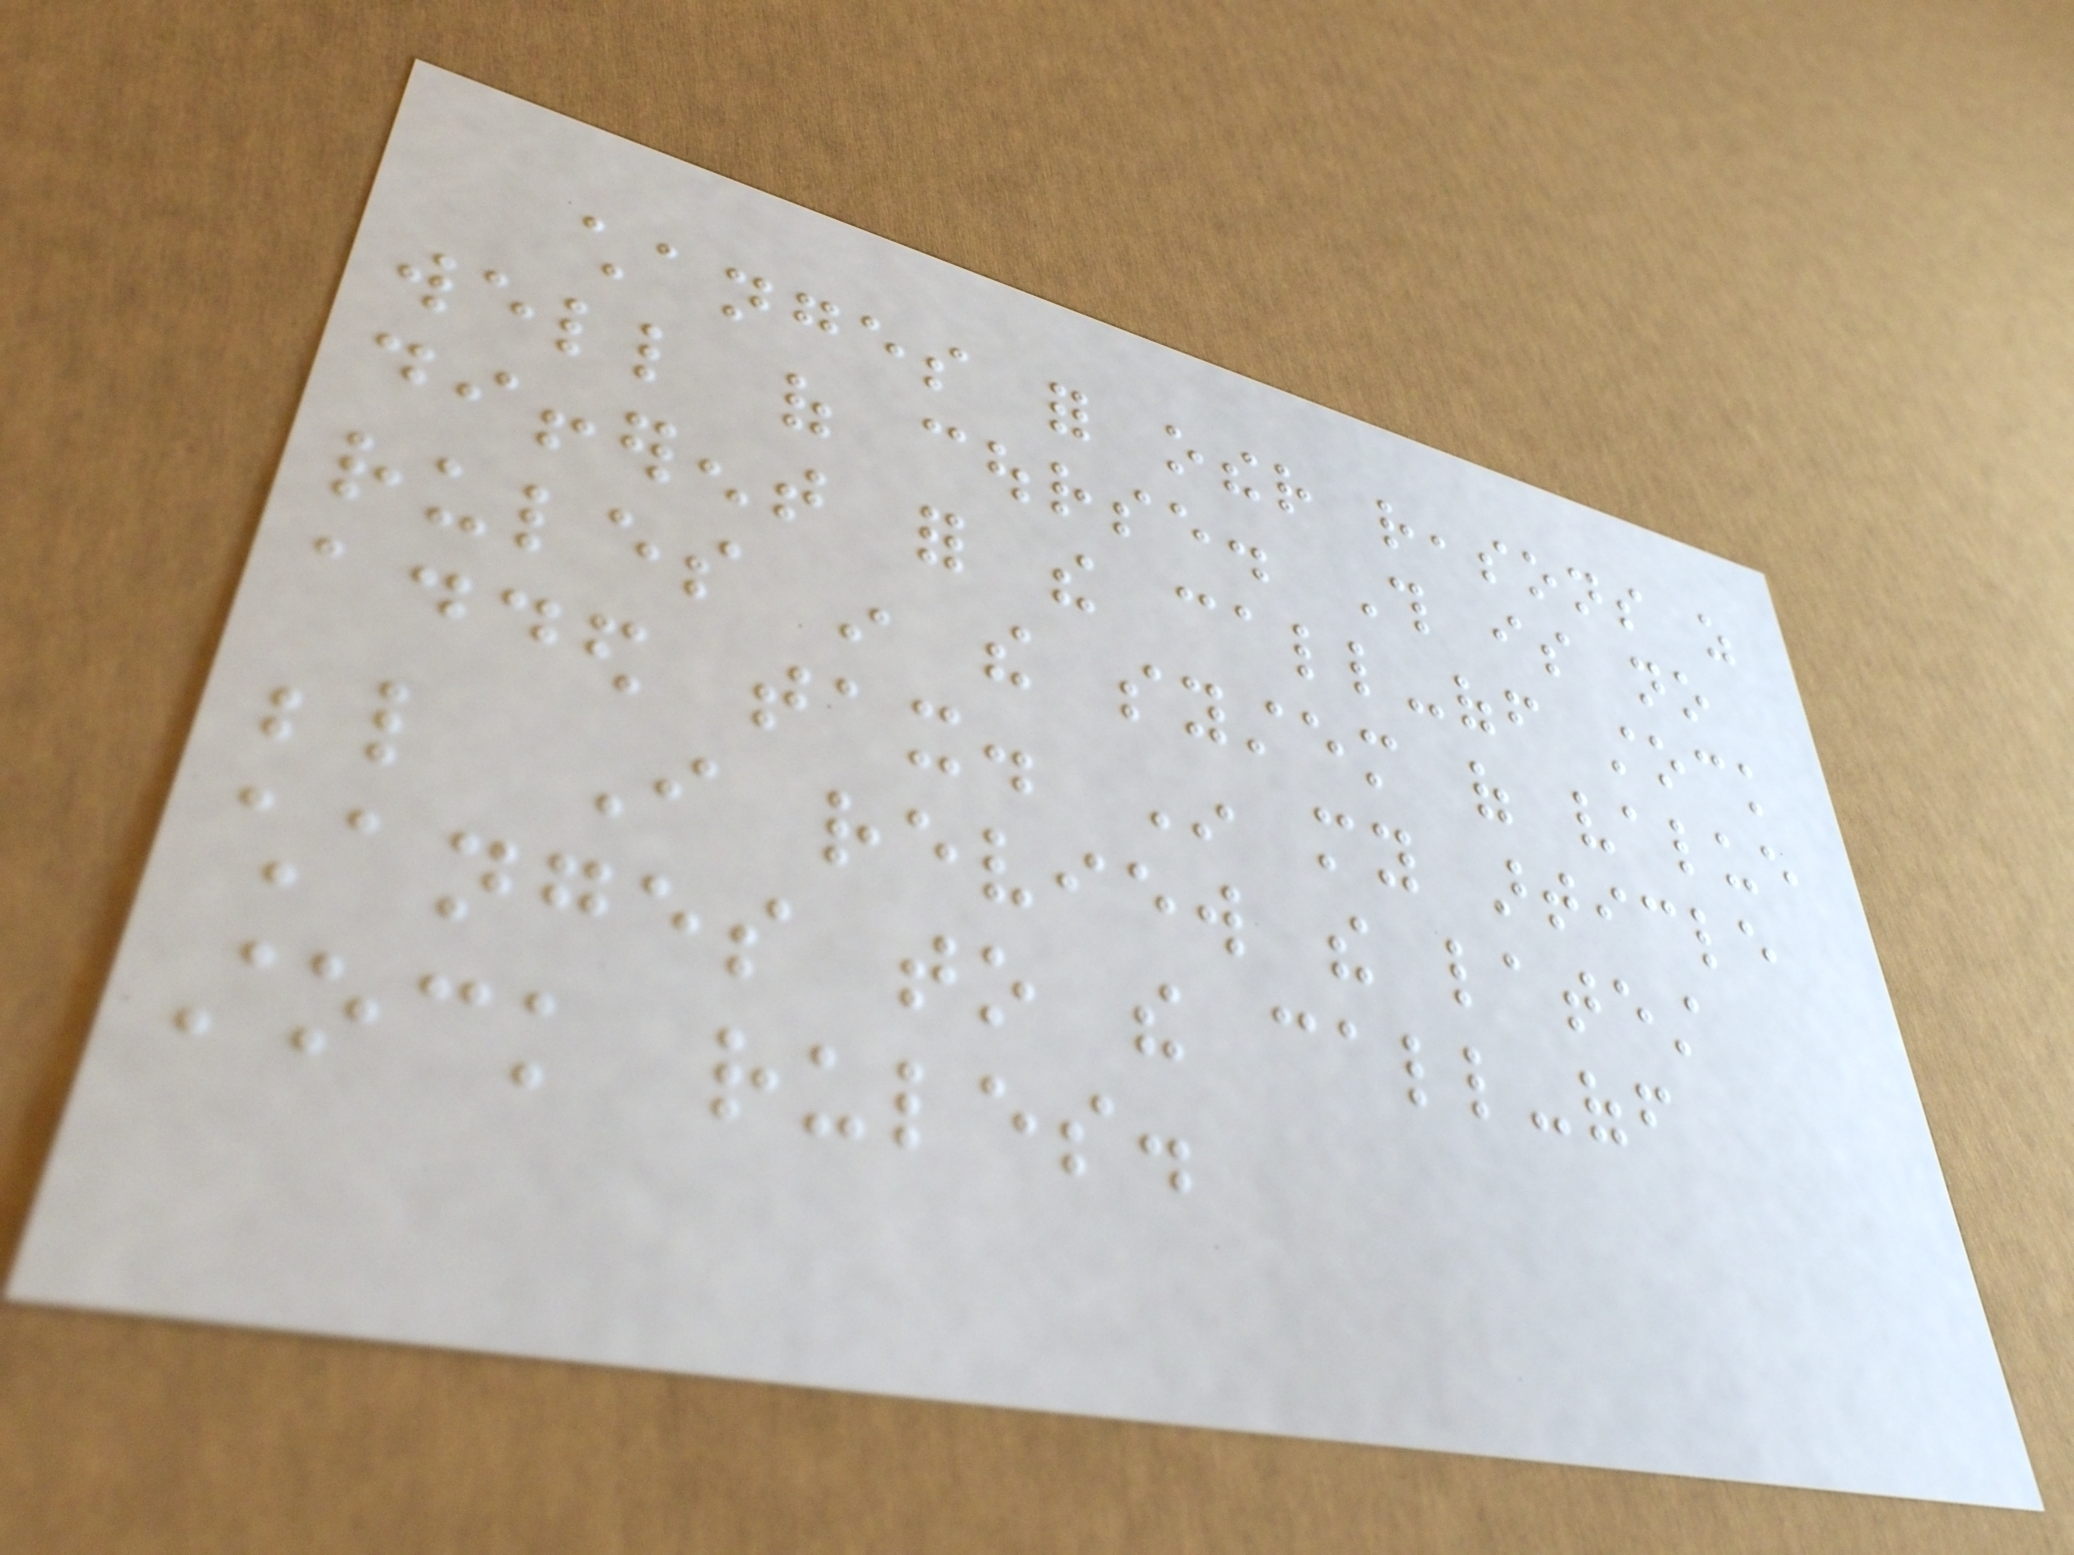changes for other reasons as
well of course. This is no
different for the call-off stock
rules in the system of value
added tax. In my article
below I review the latest
changes to the call-off
stock rules.
